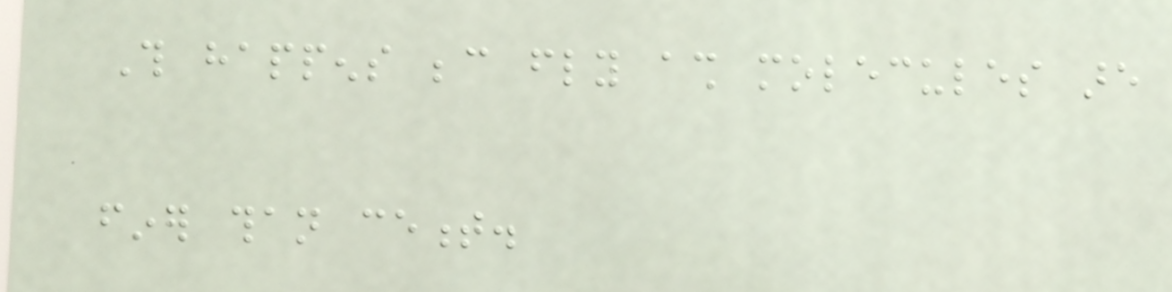This happens because fly ash molecules are
finer than cement.
